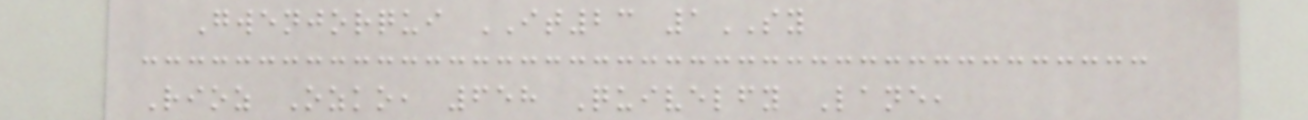Gwenjorqui IT23 1SY
Rioz Ozko, 658 Quivelfy Lane,
